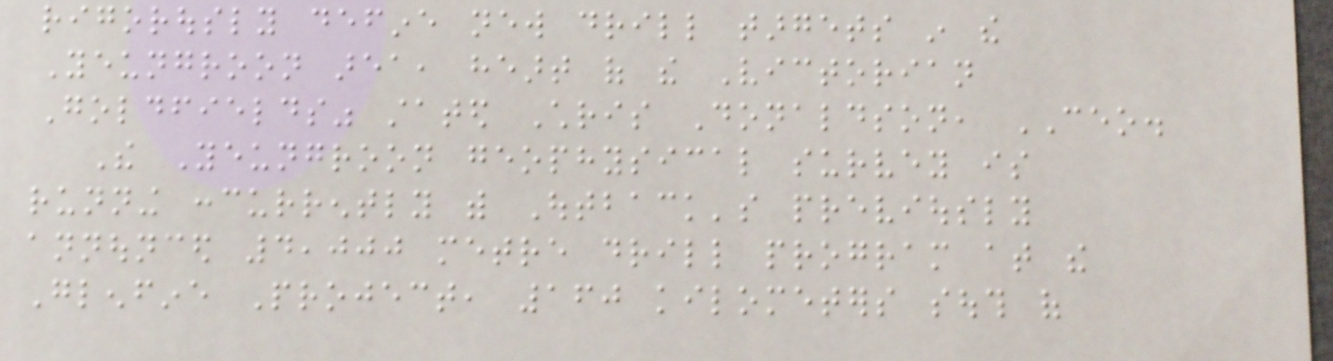rigorously define new drill targets in the
Yeungroon area, heart of the Victorian
Goldfields" stated Chris Donaldson, CEO.
The Yeungroon geophysical survey is
running concurrently with Outback's previously
announced 4,000 metre drill program at the
Glenfine Project, 160 kilometers south of
